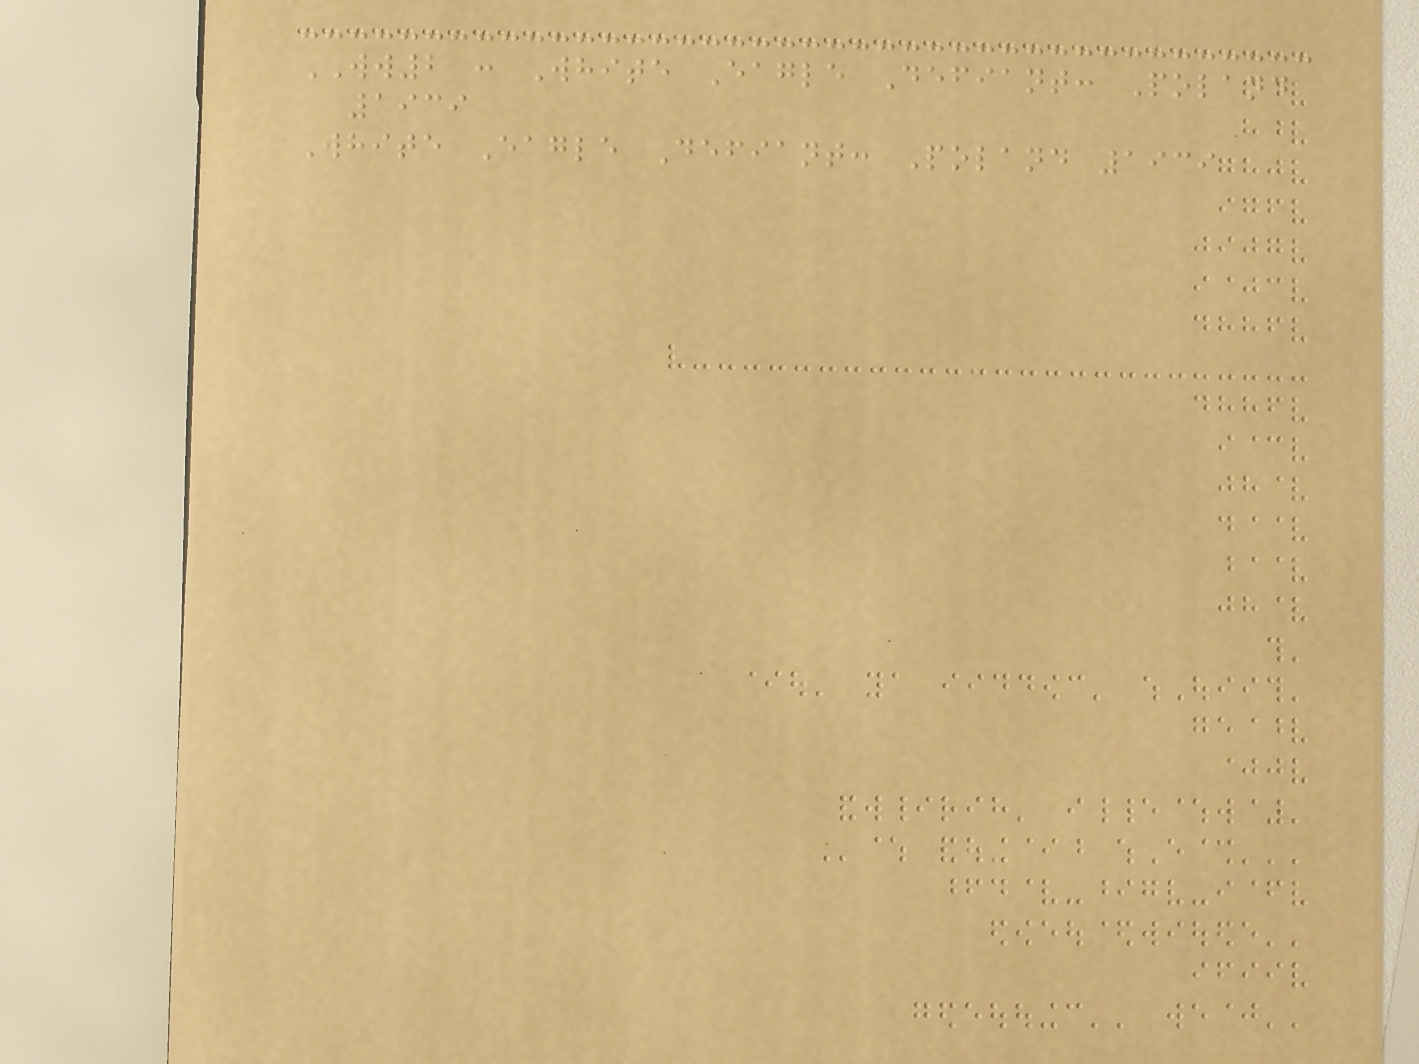WW2 : White Eagle Defiant: Poland
1939
White Eagle Defiant: Poland 1939
